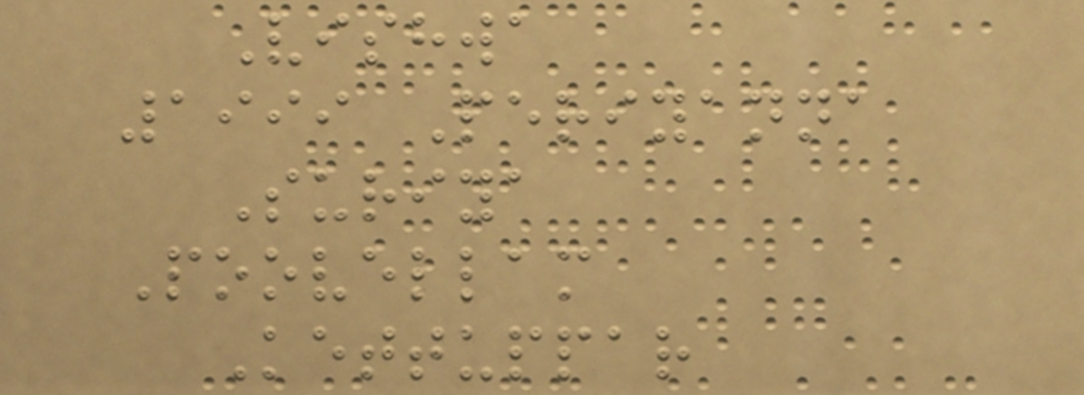Vishwa
1999 Periyanna
Suriya
Poovellam
Kettuppar
